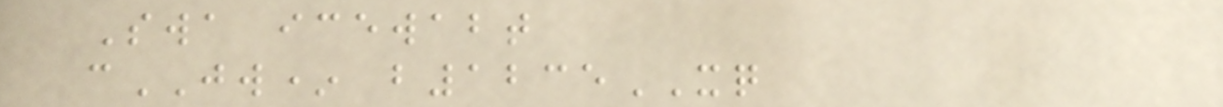Swa icewabt
cJW* b1235XQ
